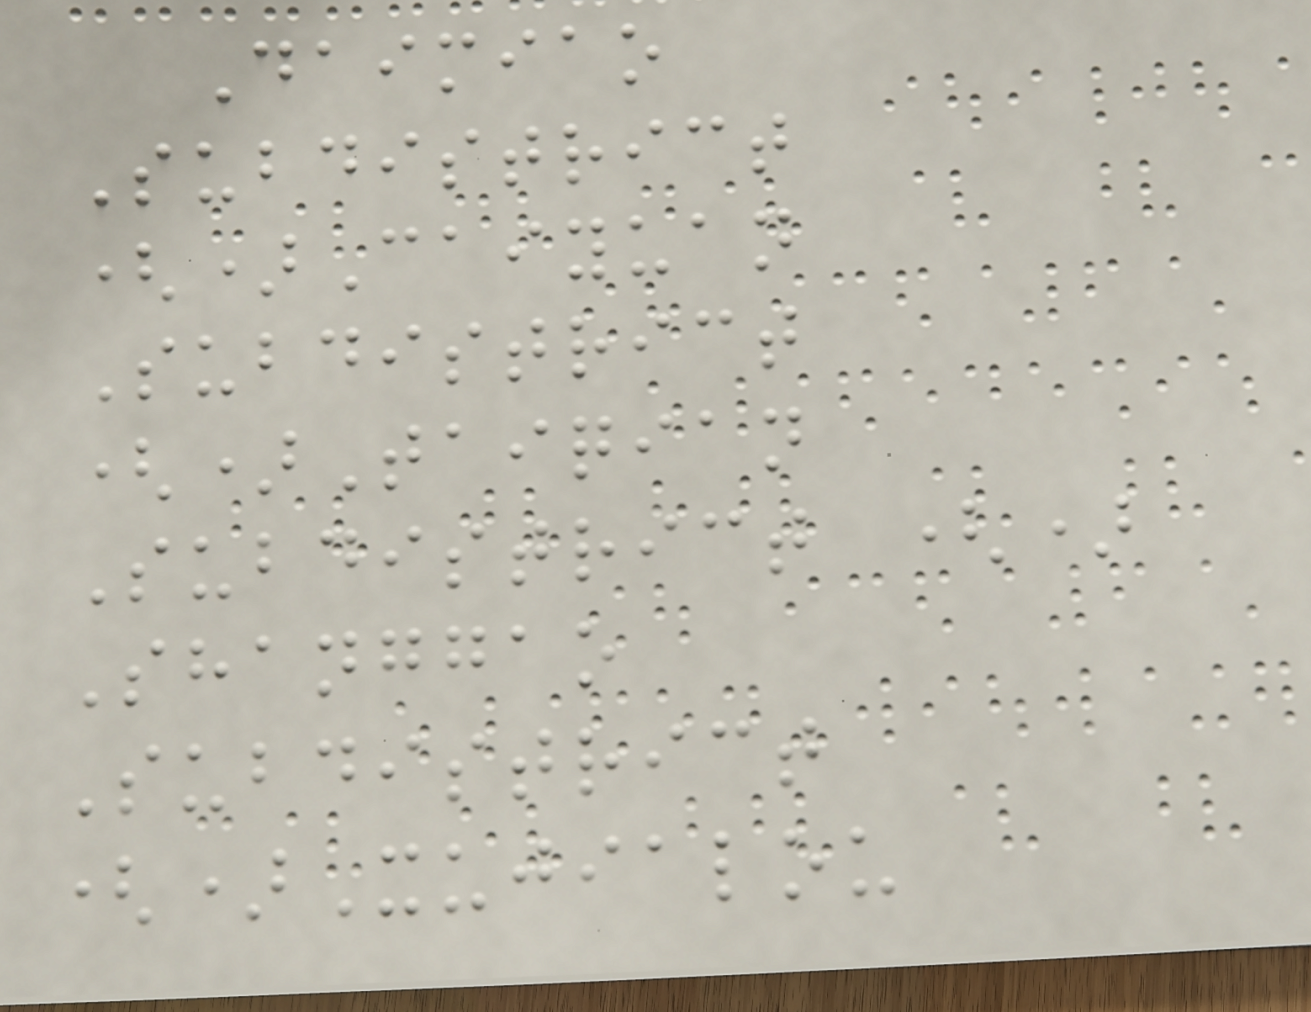Daimiao
Subdistrict
()Caiyuan
Subdistrict
()Taiqian
Subdistrict ()
Shanggao
Subdistrict
()Xujialou
